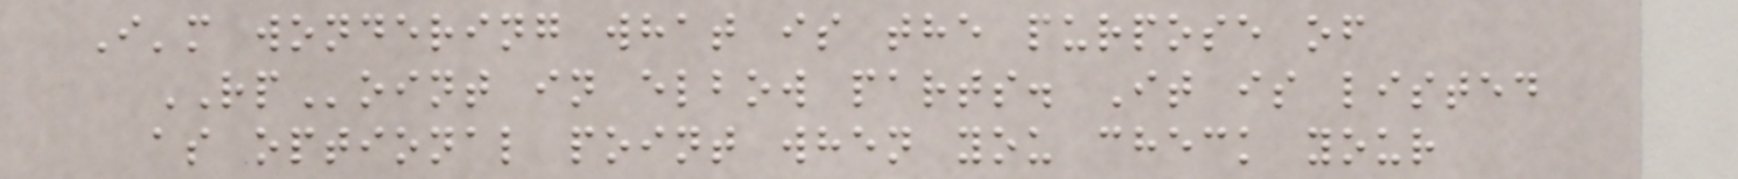I'm wondering what is the purpose of
RPoint in elbow parts. It is listed
as optional point when you check your
